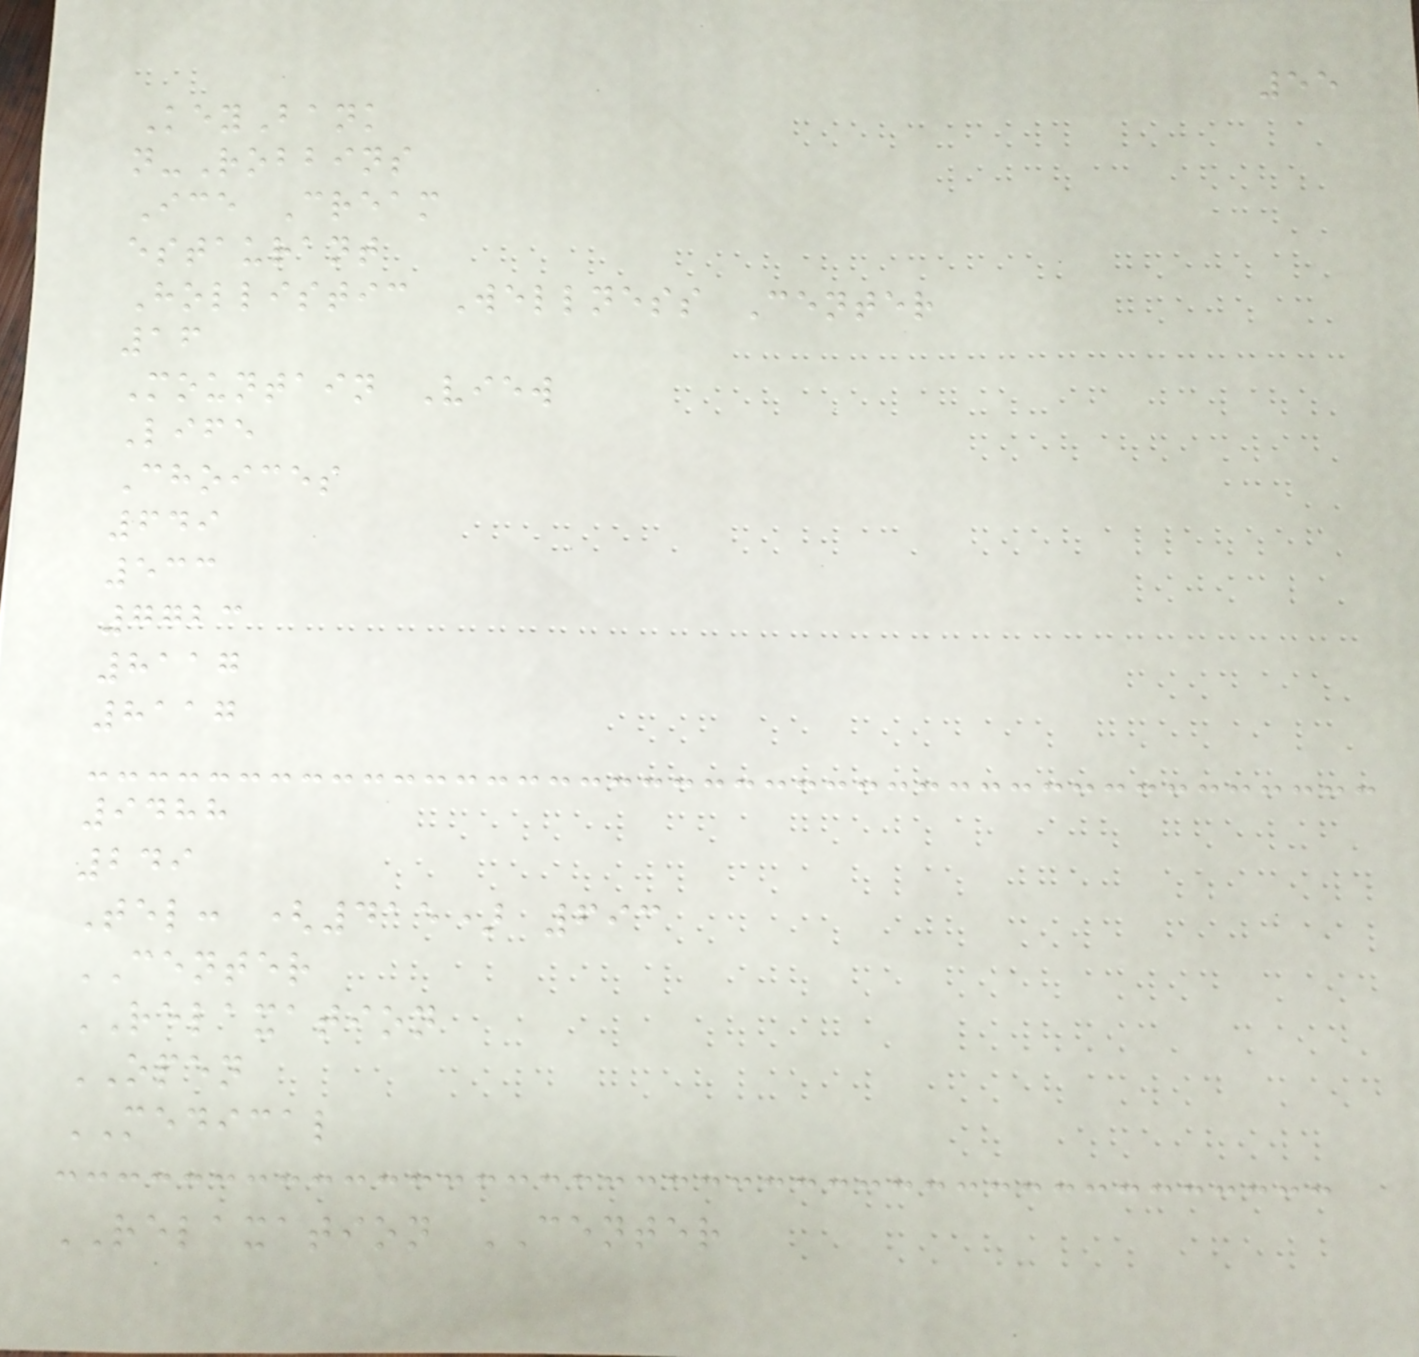55
KeyBank
n-Robbins
Ice Cream
estaurant
Hollistic Wellness Center
16
Mountain View
Life
Choices
649
533
7723
8117
8117
9488
249
Tel: (415) 693
CENTER
RELAXATION
OPEN
MEDICAL
RELAXATION CENTER
